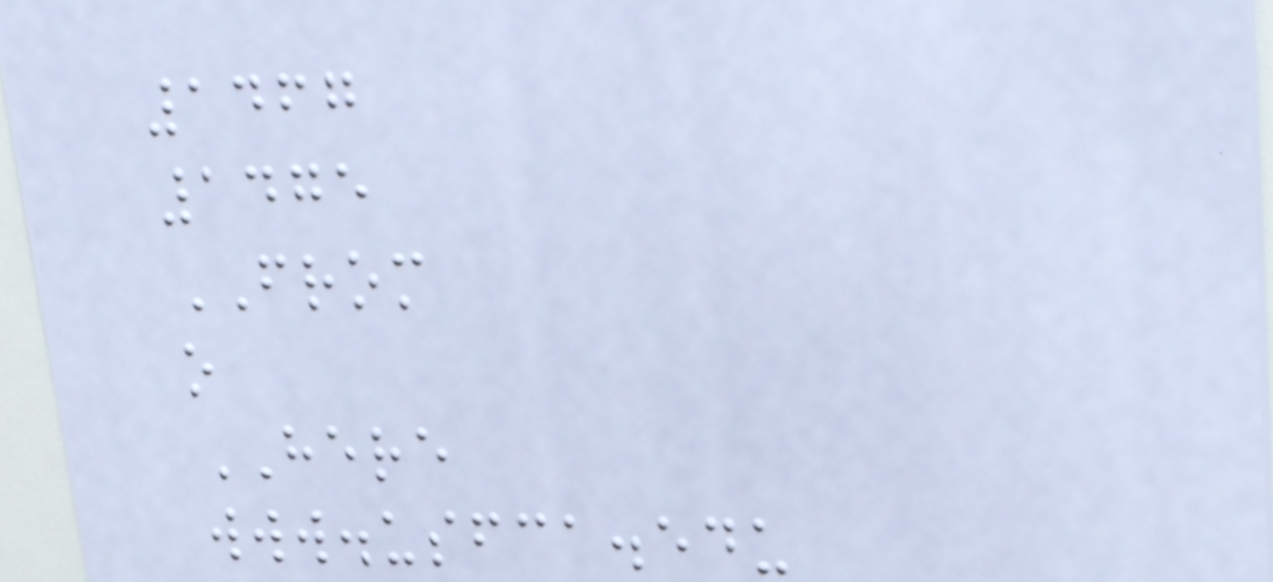1467
1475
FROM
o
HERE
www.usfca.edu
